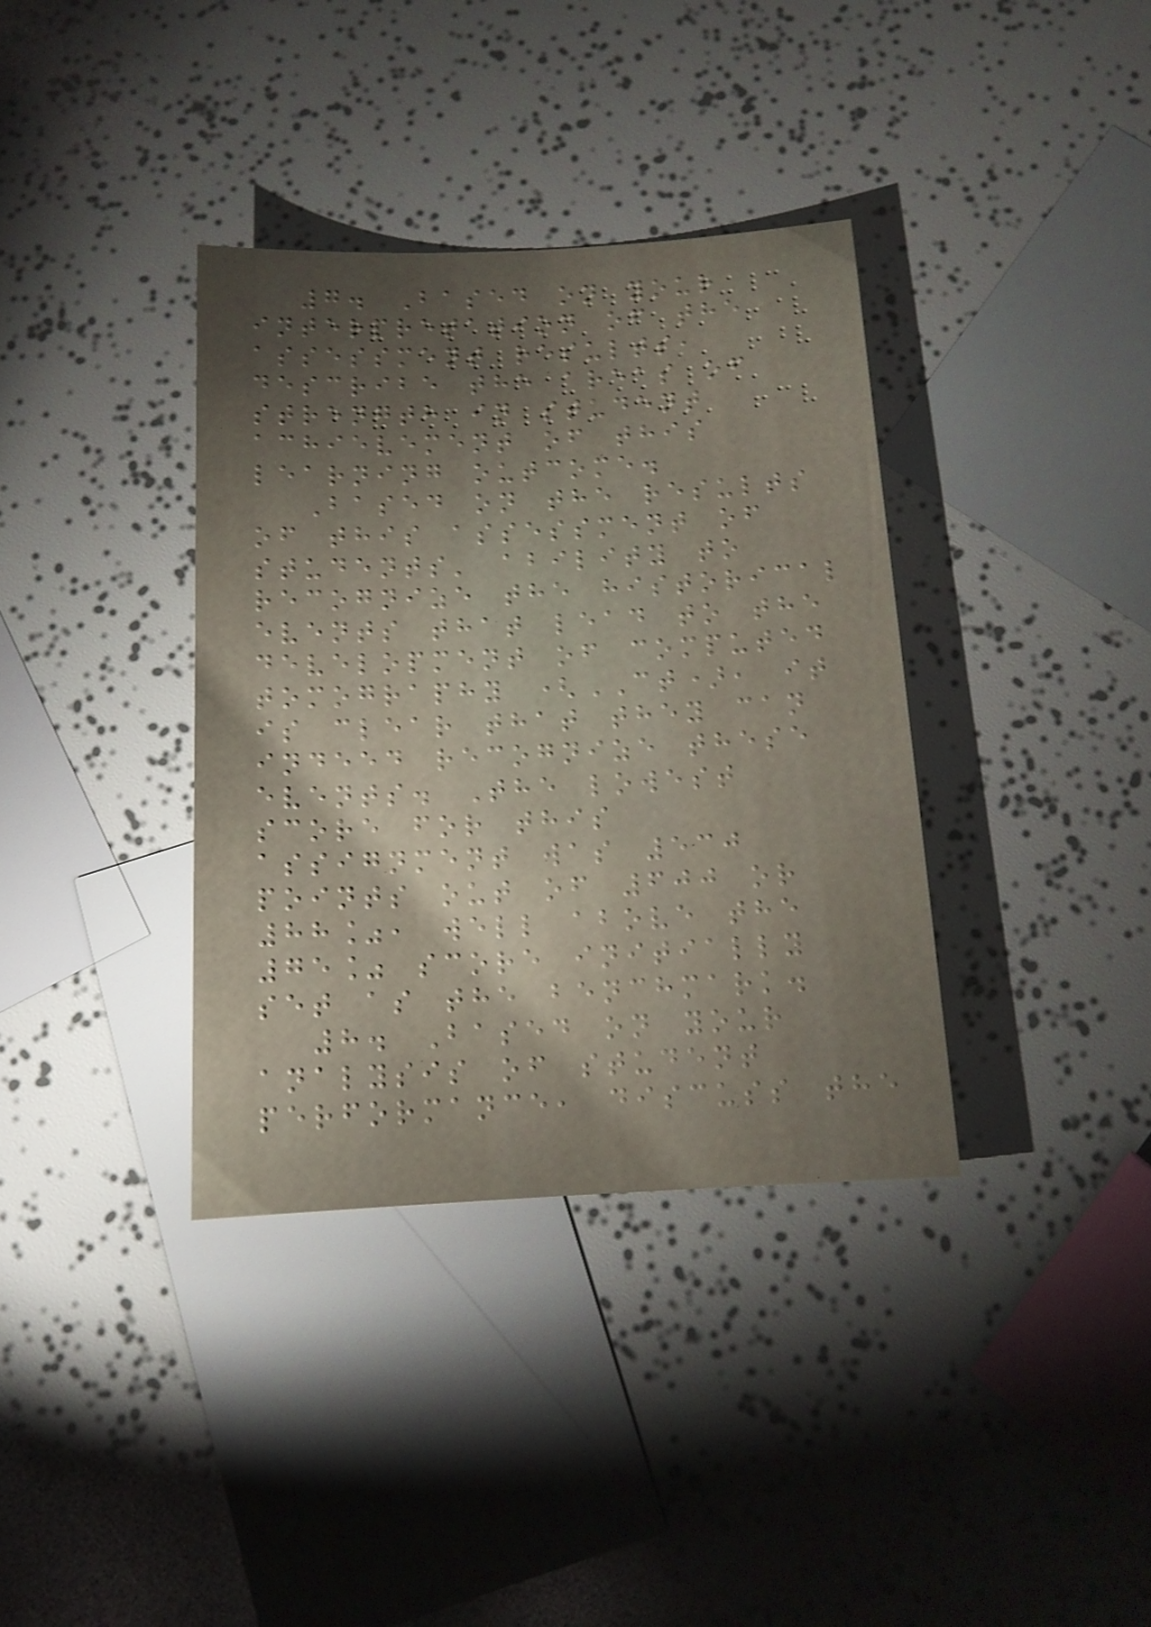7. Based on your
interpretation of the
assessment results,
describe the areas of
strength in student
achievement of this
learning outcome.
Based on the results
of this assessment of
students' ability to
recognize the historical
events that lead to the
development of computed
tomography (CT), it
is clear that they can
indeed recognize these
events. The lowest
score for this
assignment was 530
points out of 600 or
88%, well above the
75% score initially
set as the benchmark.
8. Based on your
analysis of student
performance, discuss the
